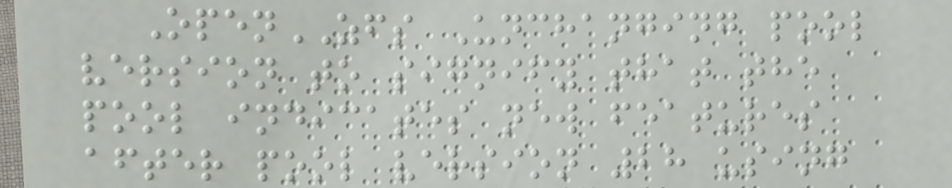OpenZFS Unchanging pool
version to signify that the
pool indicates new features
after pool version 28 using
